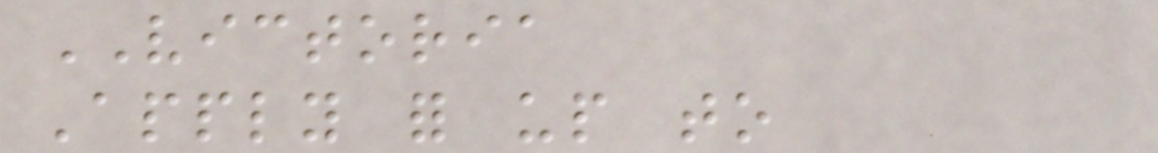VICTORIA
Apply for up to
